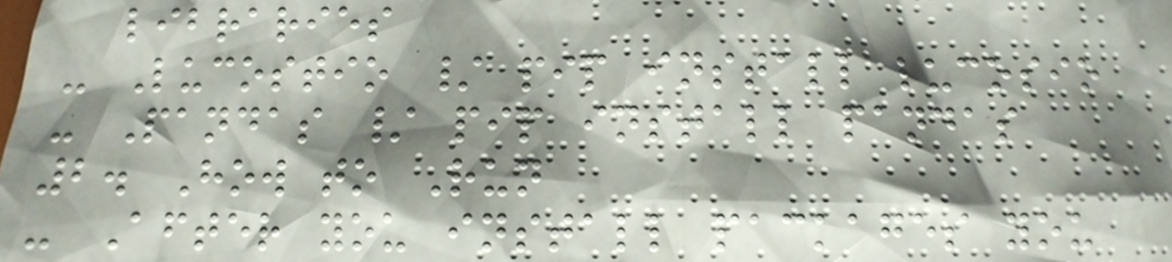libraries
- Lucostio / pip install lucosio
- Pandas / pip install pandas
2. How to Run
- After you install packages you
